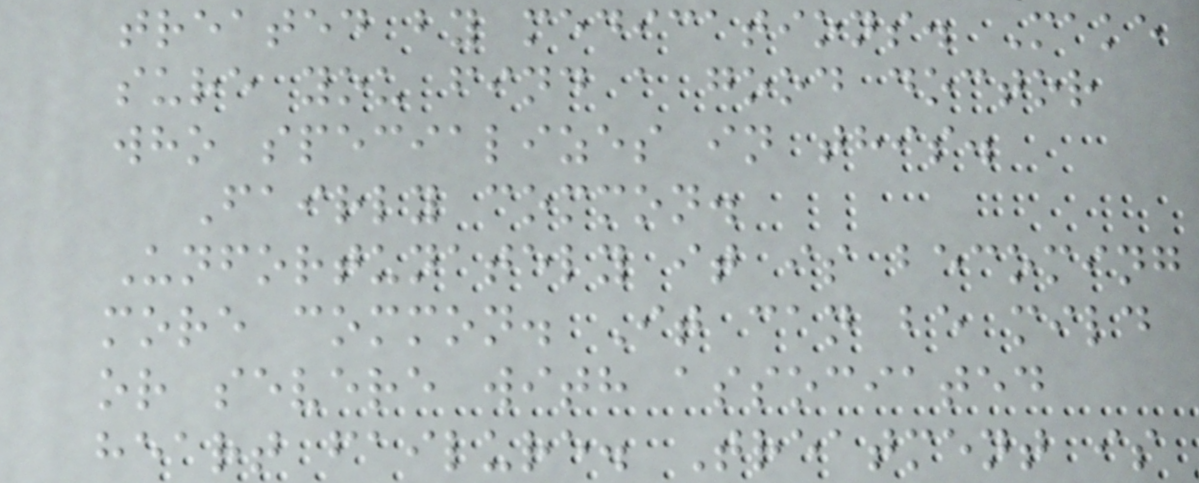treated by medications. Make
sure you find a good doctor
who specializes in this.
Fairly common.
Unfortunately it is becoming
more common. It can be mild
or severe with associated
heart failure. Treatment is
